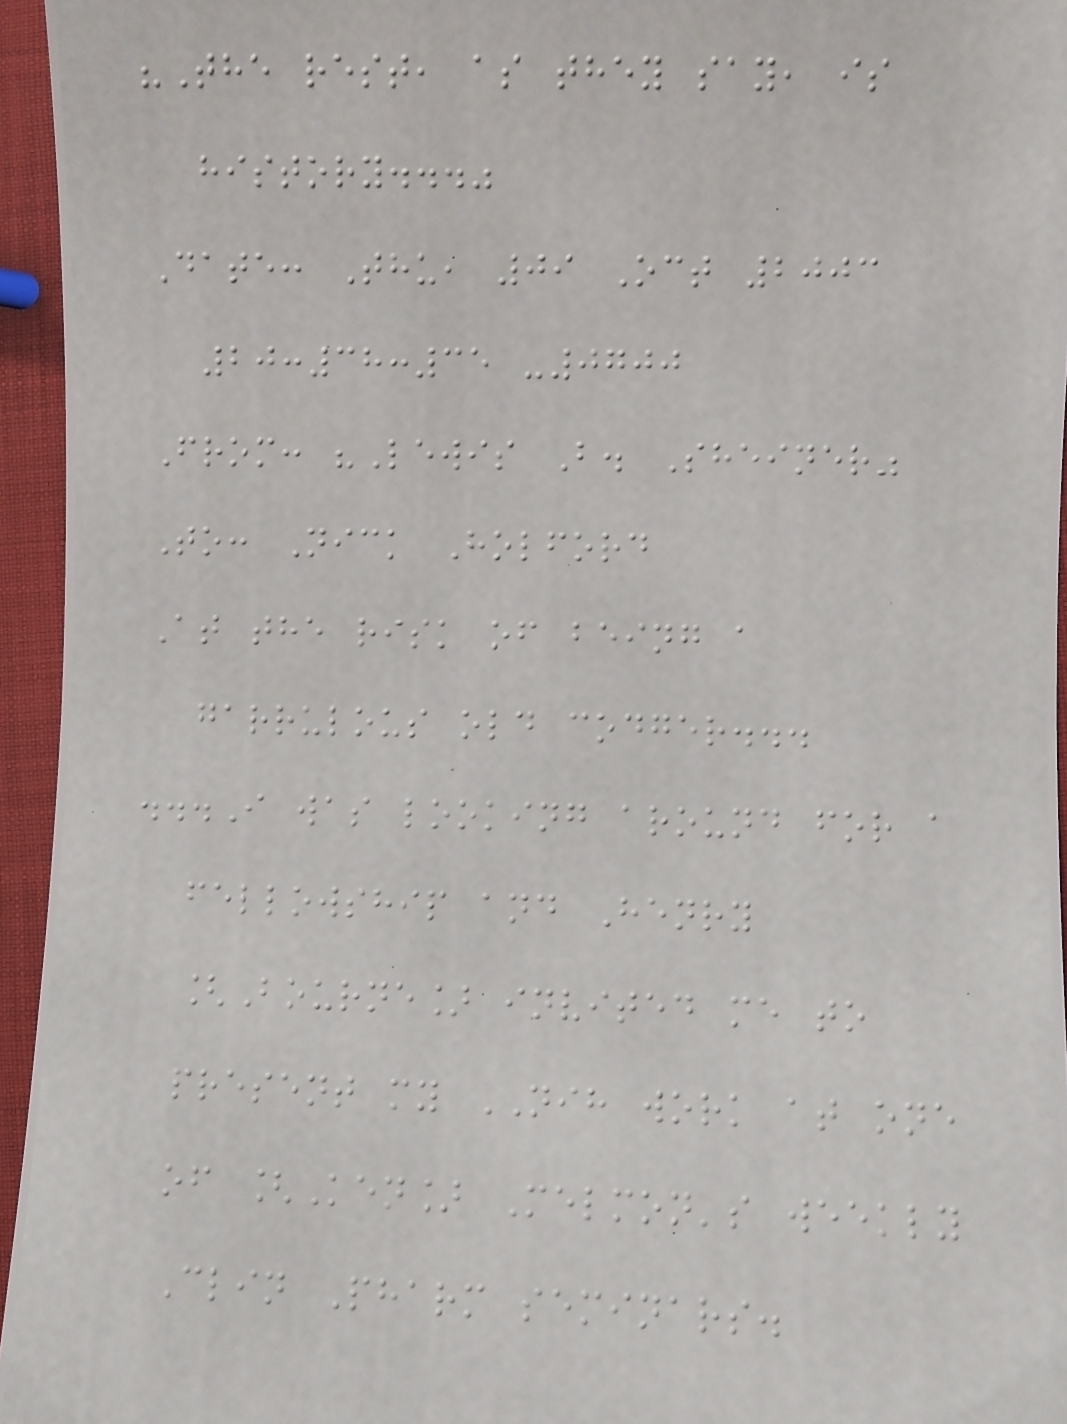"The rest, as they say, is
history..."
Date: Thu, 09 Oct 2003
20:38:35 -0700
From: "Lewis B. Sheiner"
To: Nick Holford
At the risk of being a
garrulous old codger...
...I was looking around for a
fellowship and Henry
[Bourne] invited me to
present my NIH work at one
of [Ken] Melmon's weekly
Clin Pharm seminars.
